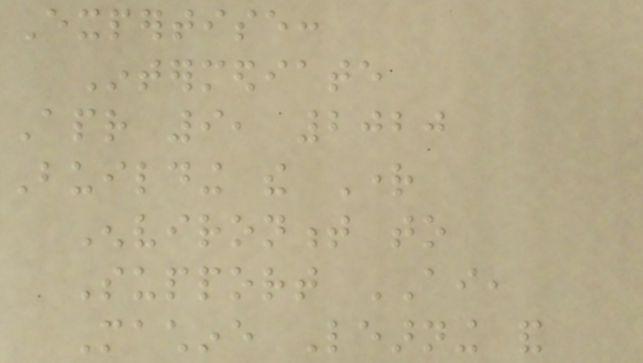Expertise:
Intermediate
Apr 9, 2020
Building the Right
Environment to
Support AI,
Machine Learning and
